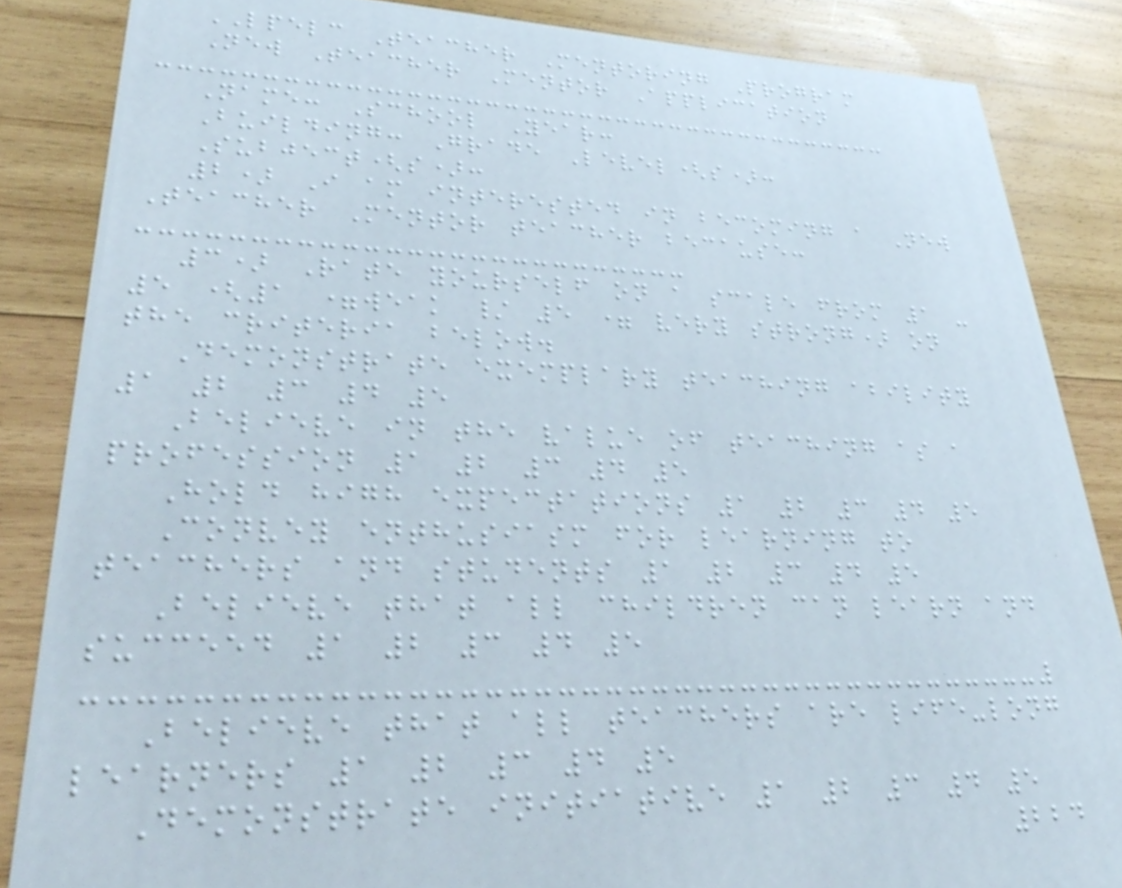LPELC Teacher Mentoring Program
New Teacher Mentor Application
Name: School Year:
Building: Grade Level(s):
Subject(s):
2) I am interested in becoming a New
Teacher Mentor teacher because:
3) Rate yourself on a scale from 1 -
5 (1 =weak / 5 = very strong) on
the criteria below.
Demonstrate exemplary teaching ability
1 2 3 4 5
Believe in the value of teaching as a
profession 1 2 3 4 5
Hold high expectations 1 2 3 4 5
Convey enthusiasm for learning to
teachers and students 1 2 3 4 5
Believe that all children can learn and
succeed 1 2 3 4 5
Believe that all teachers are life-long
learners 1 2 3 4 5
Demonstrate initiative 1 2 3 4 5
224
